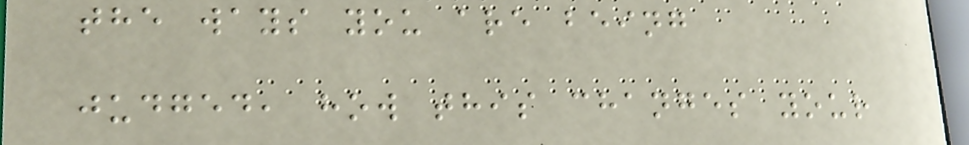the ways you are being
judged, how this changes your
